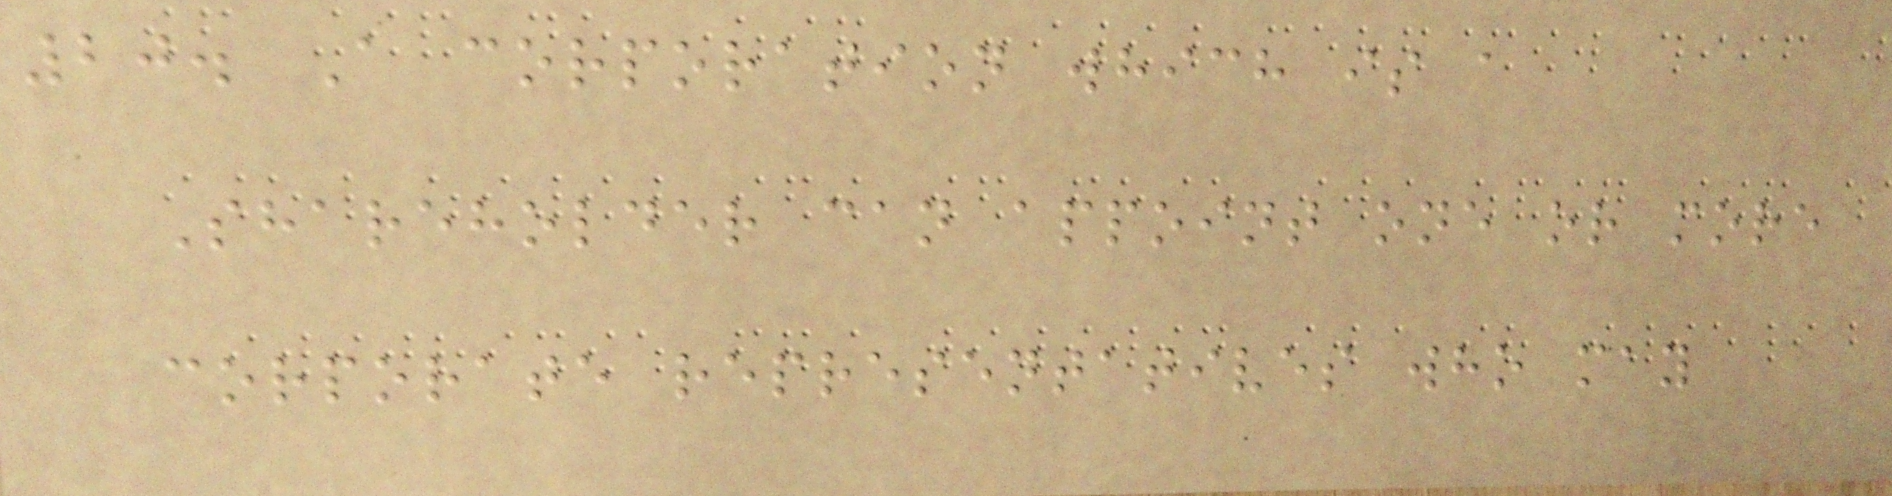20. A corporation which is a
Shareholder can appoint one or more
corporate representatives who may
